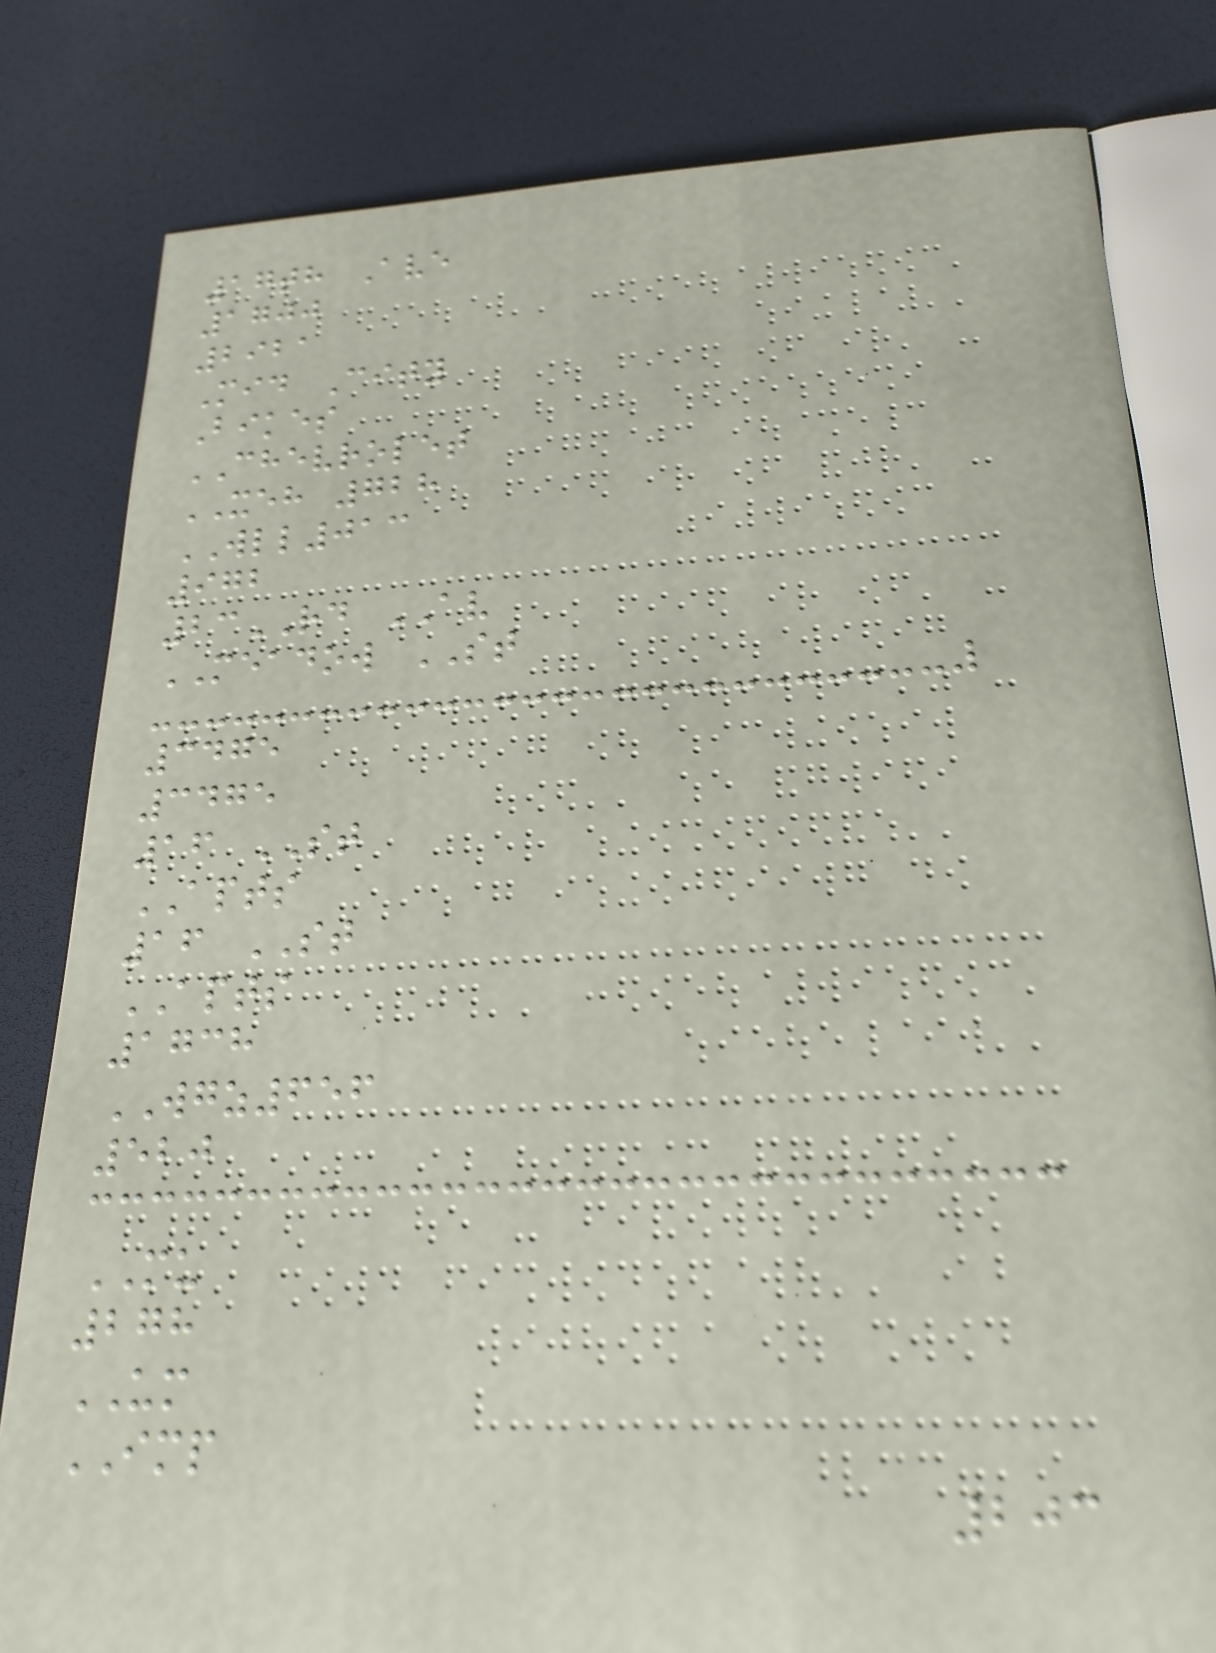17th Ave
1700
2921
Mid City
Bikes
CHEVROLET
XEH 728
WLL013
972
23RD AV
MEADOW ST
3475
3475
16 ST
APTS
16 ST
APTS
1738
WGZ656
520
MU
278
UM
IMP
203
